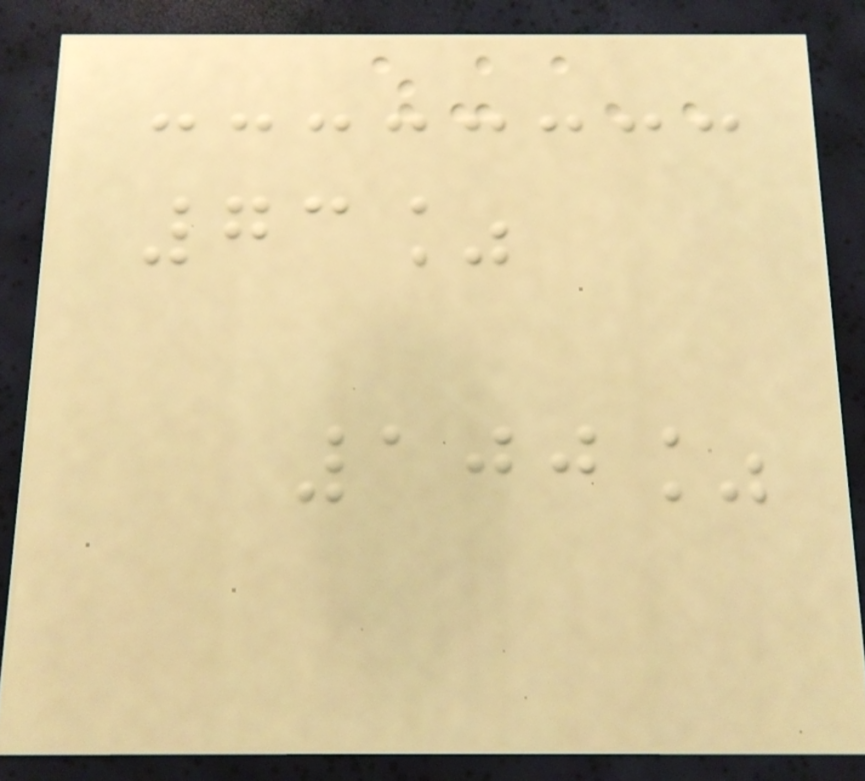73%
100%
